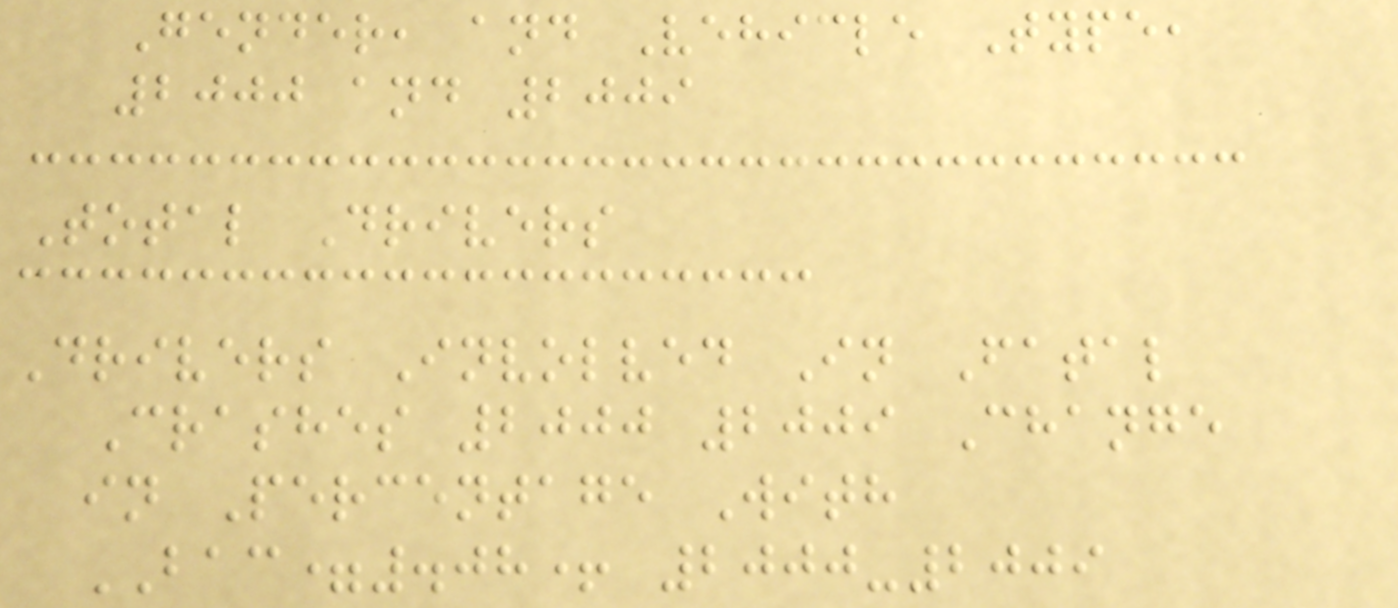Gender, and Vehicle Type,
2000 and 2009
Total Drivers
Drivers Involved In Fatal
Crashes 2000 2009 Change
in Percentage With
BAC=.08+ 2000-2009
